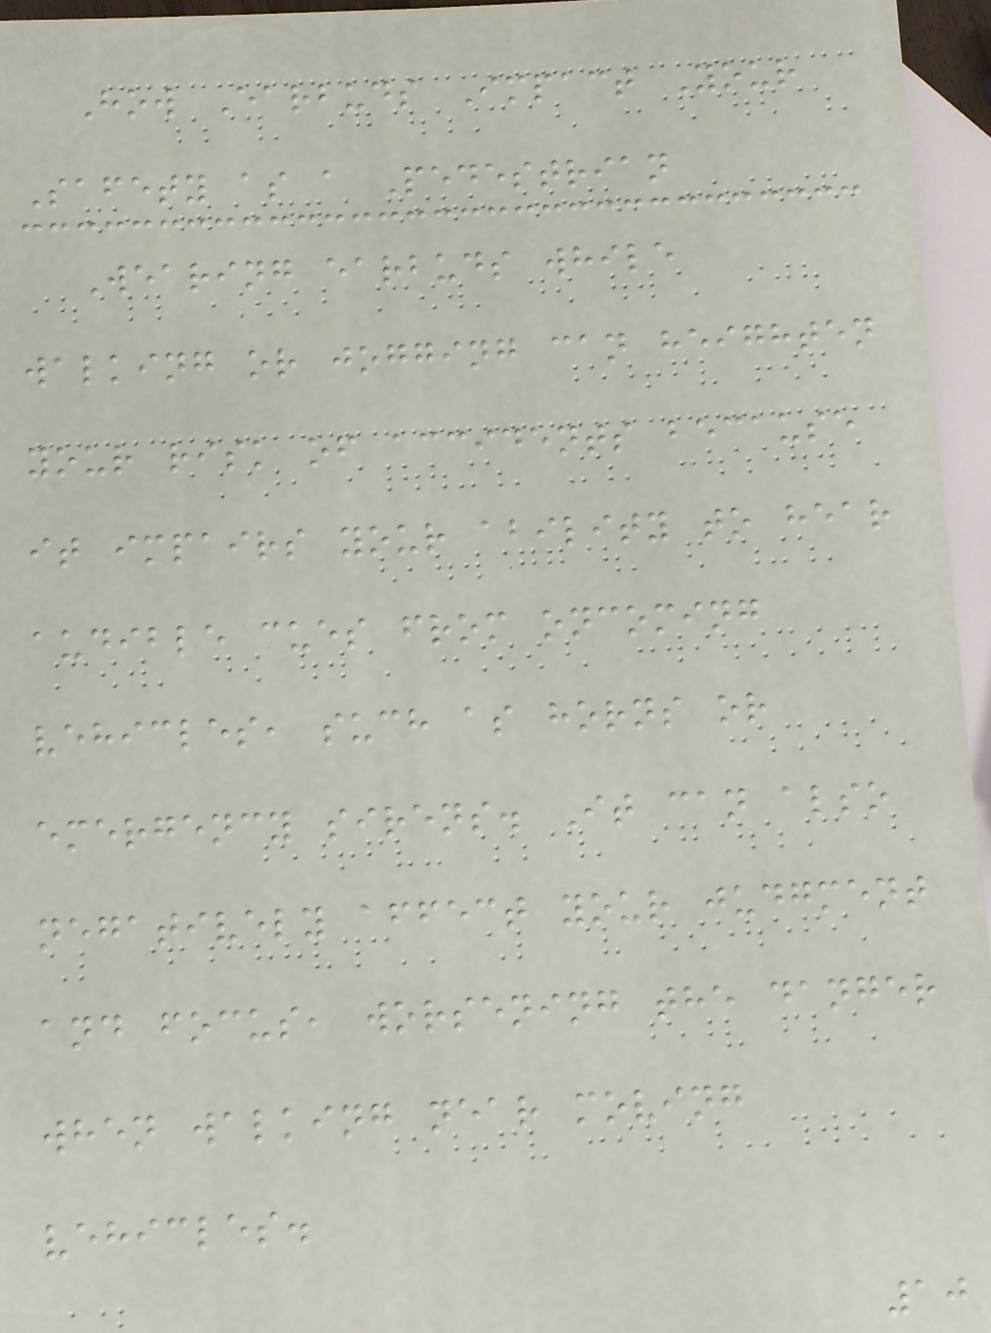How Earbuds Impact Your
Safety as a Pedestrian
Wearing earbuds while
walking or jogging can heighten
your risk of accidents because
it impairs your ability to hear
audible cues from oncoming
vehicles, such as horns or
emergency sirens. It can also
negatively affect your judgment
and focus, worsening the danger
when walking near moving
vehicles.
10
